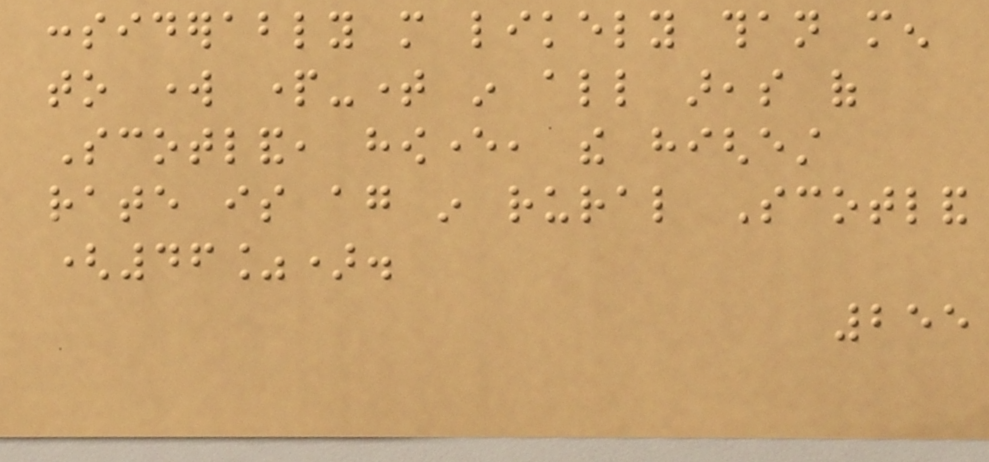considerably more likely than men
to work part-time in all areas of
Scotland, however, the highest
rate is again in rural Scotland
(46%).
255
